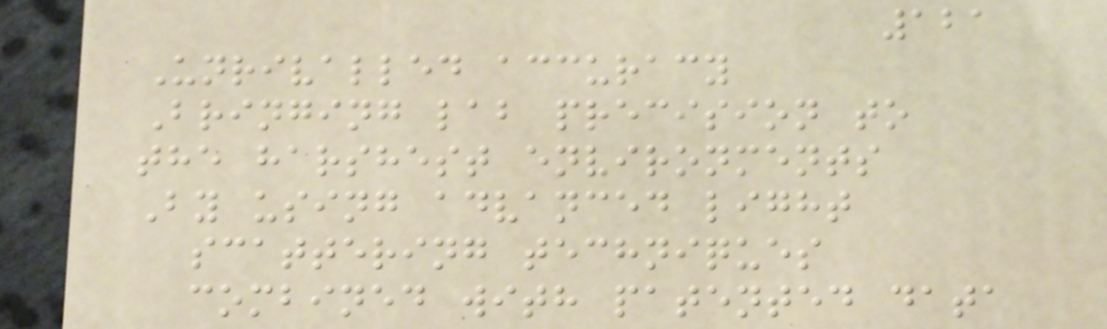121
Unrivalled accuracy
Bringing lab precision to
the harshest environments
By using advanced light
scattering techniques
combined with patented data
